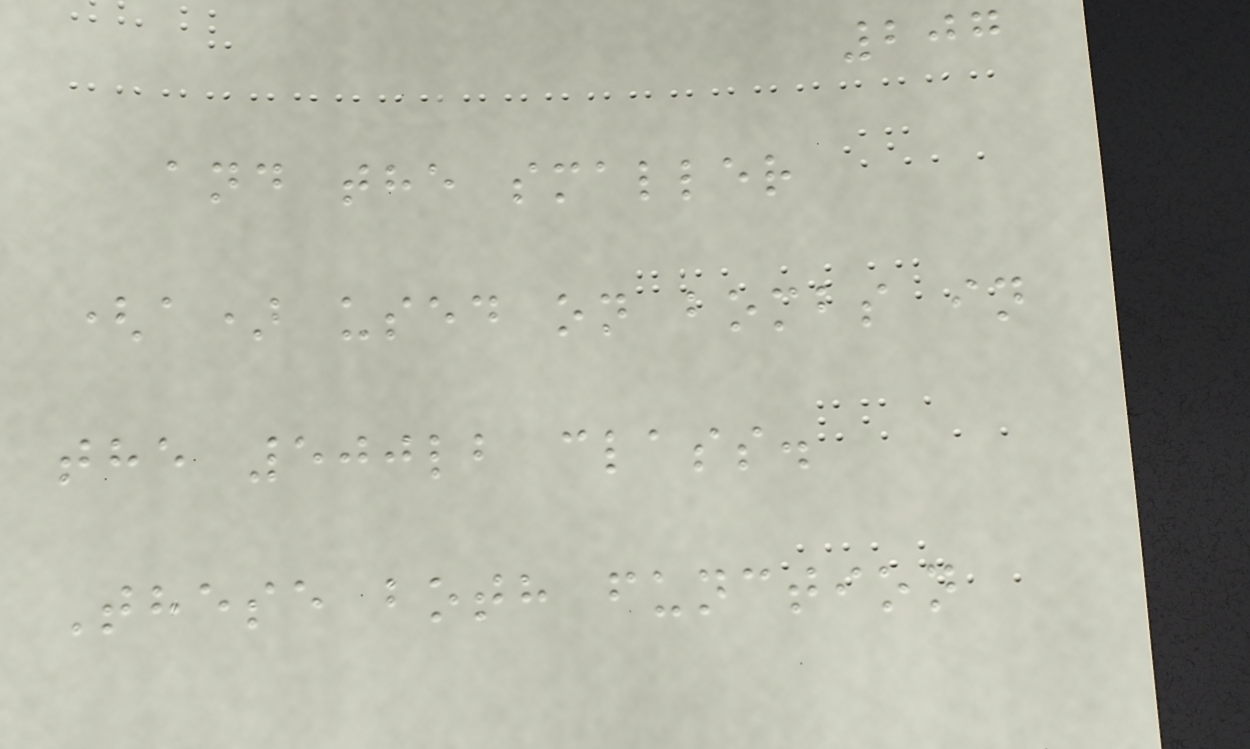207
and the smaller
(a) used on bombs in
the 500lb class.
These both function
